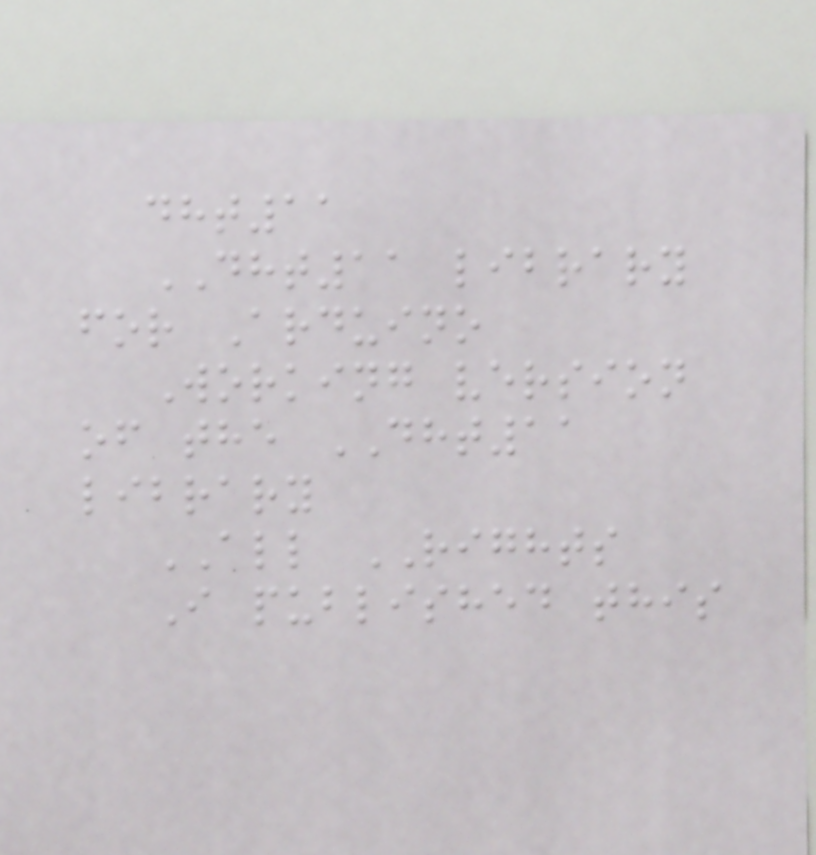dht11
DHT11 library
for Arduino
Working version
of the DHT11
library
ALL RIGHTS
I published this
